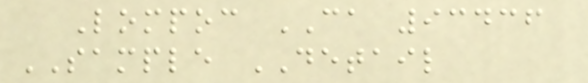Lompoc CA 93436
SAMPLE DETAIL
